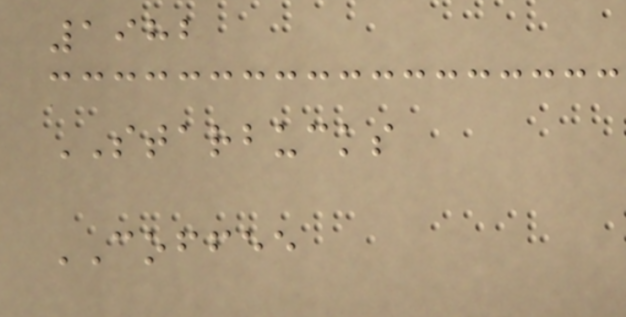1982
STARBUCKS
COFFEE
